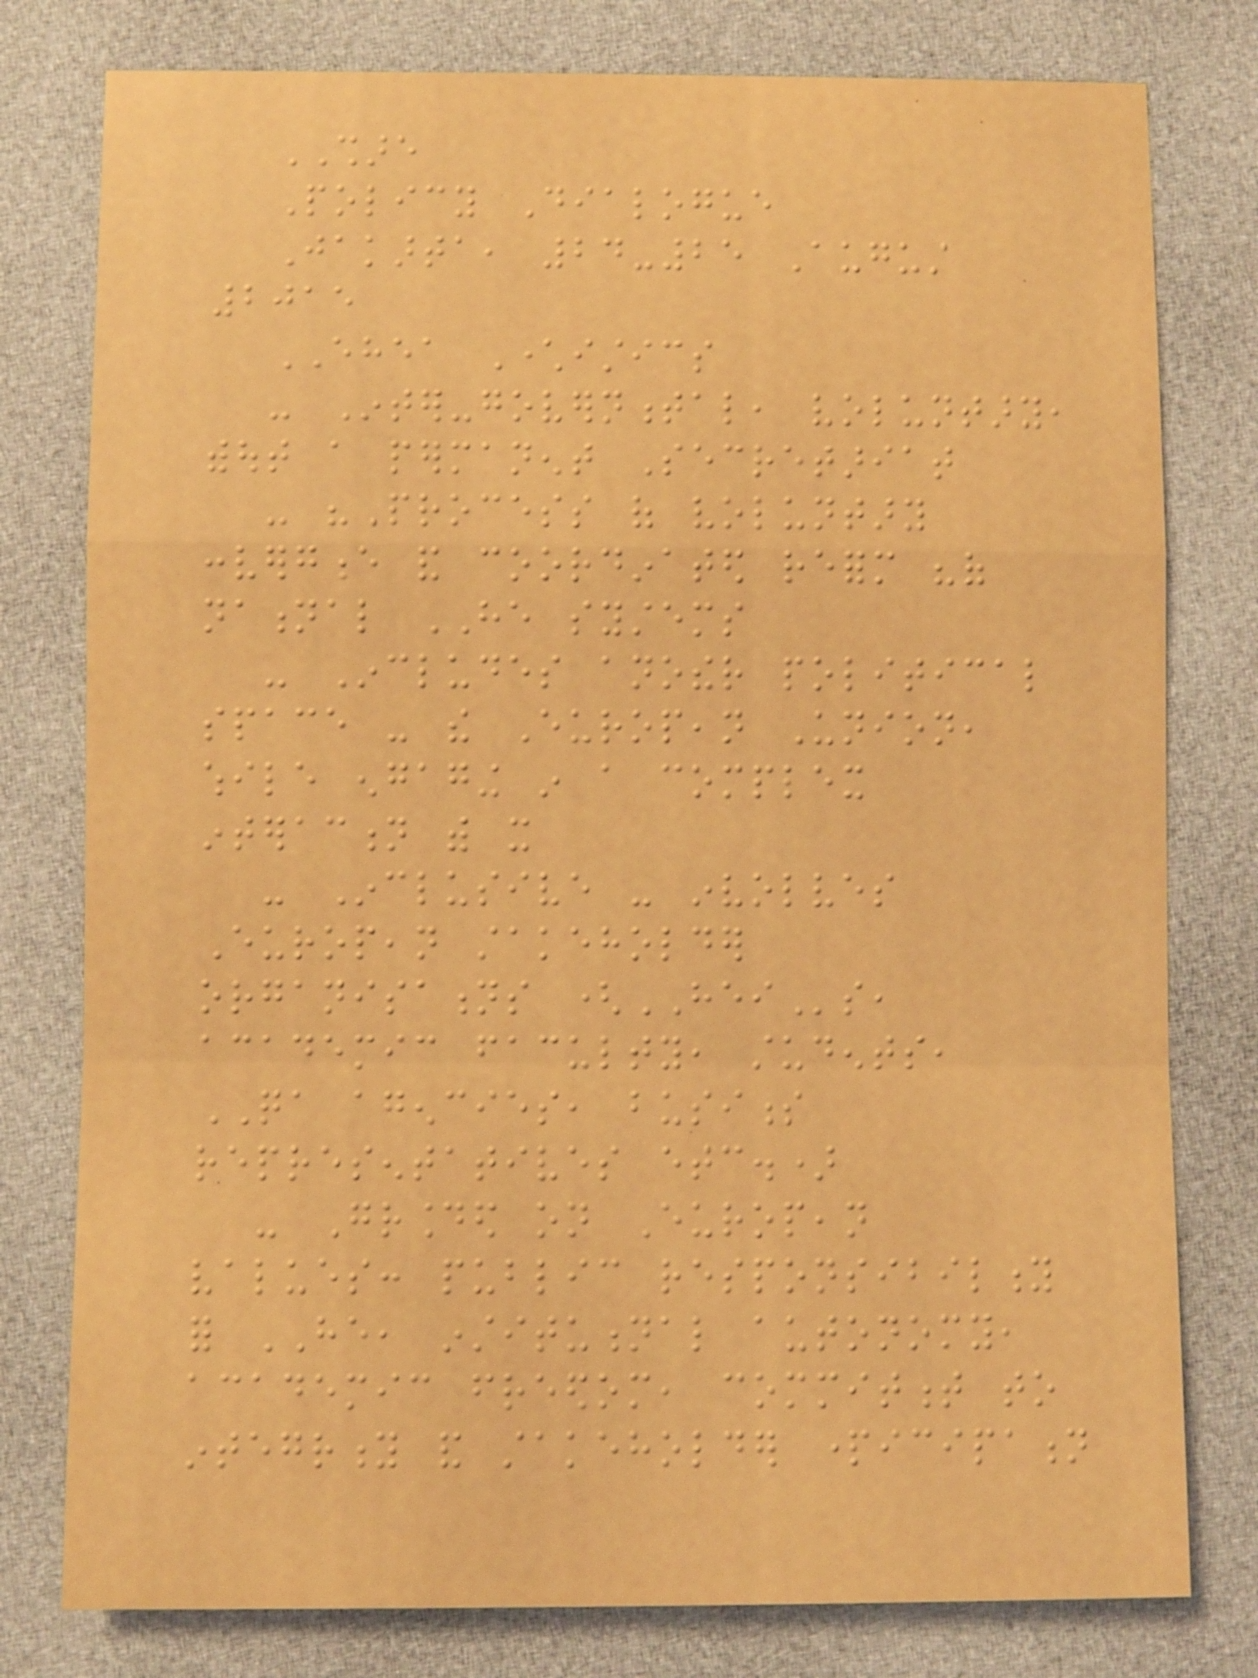SHARE
Policy Dialogue
Jakarta, 24-25 August
2015
EHEA Characteristics
- Inter-governmental, voluntary,
without a permanent Secretariat
- "Process of voluntary
convergence and coordinated reform "of
national HE systems
- Includes another political
space - the European Union,
while engaging in a complex
interaction with it
- Inclusive - involves
European stakeholder
organisations (HEIs,
academic faculty, students,
QA agencies, business
representatives etc.)
- Grounded on European
values: public responsibility
for HE, institutional autonomy,
academic freedom, commitment to
integrity and stakeholder participation
